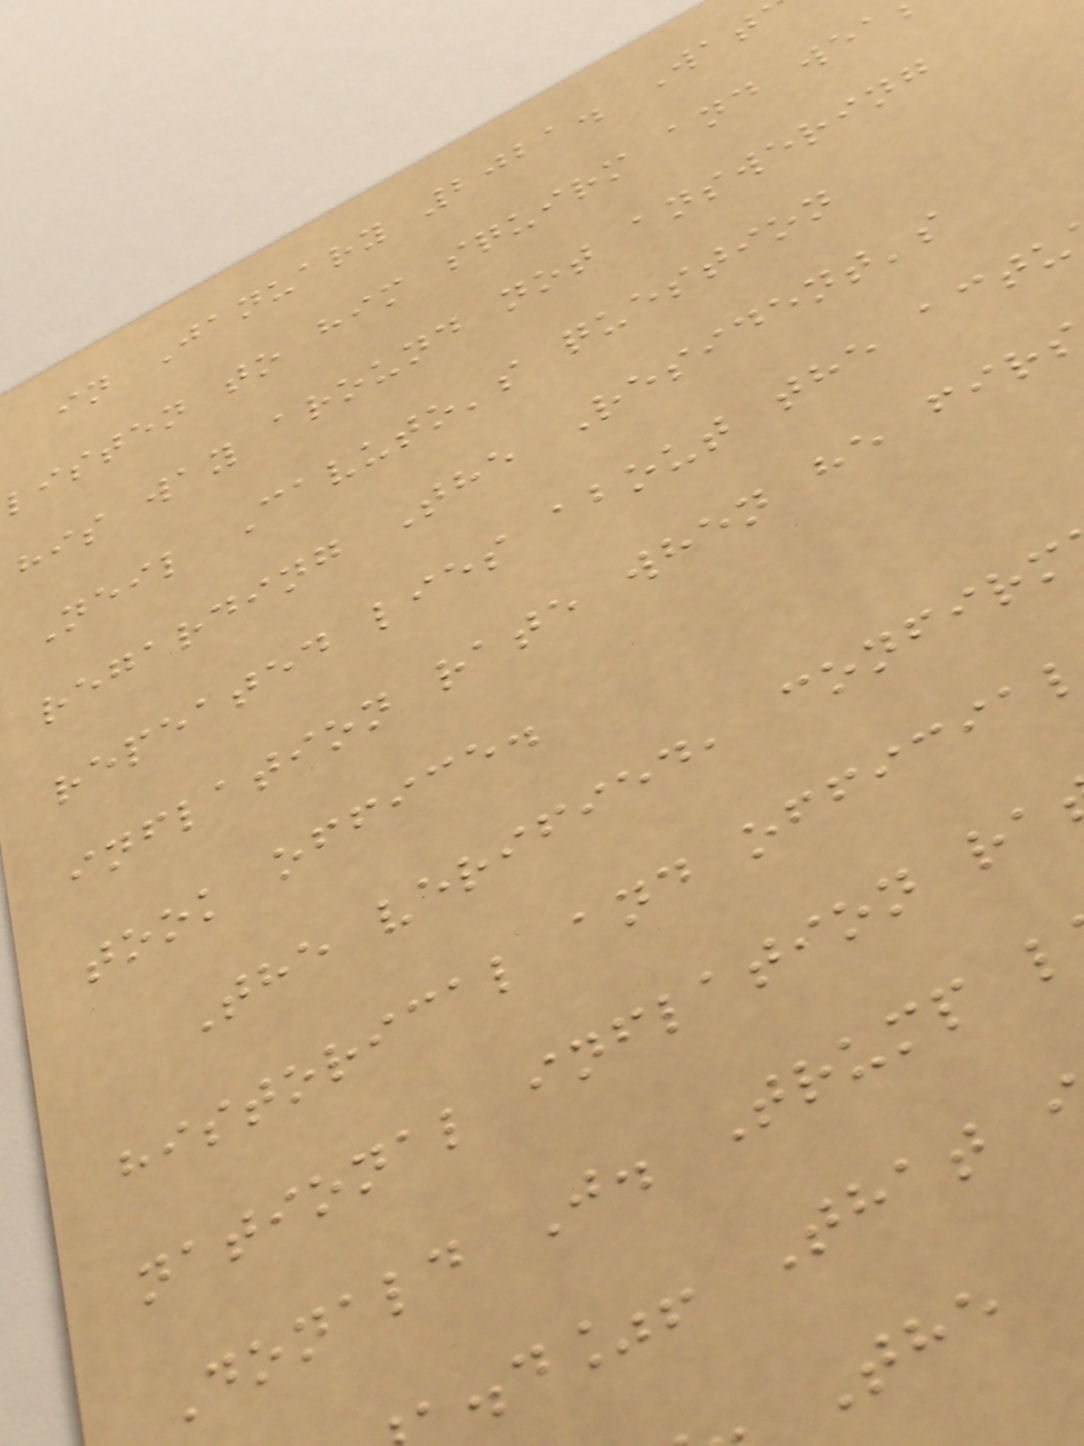in January 2021. Wat
listen to him squirm and wea
his way around not answering
Neil Cavuto's question
regarding The Resident's
repeated lies about the actu
inflation rate when he fir
took office.
The verified, confirm
historical and officia
national inflation ra
Donald J. Trump l
.d%! That
